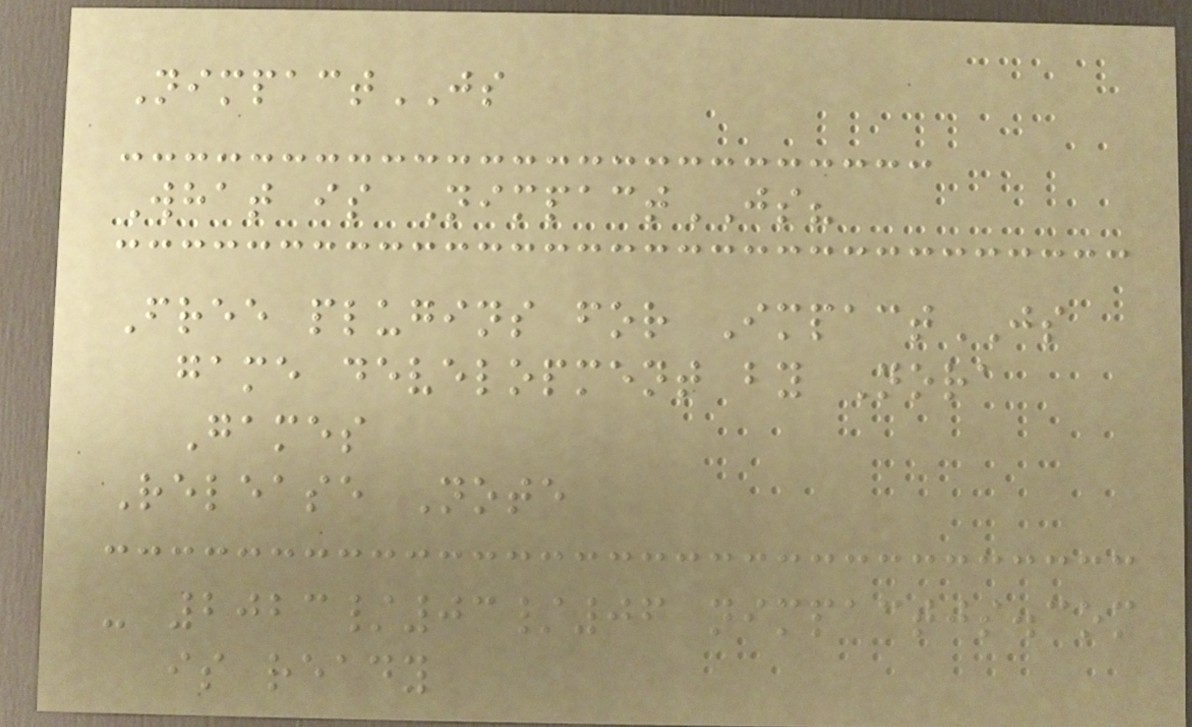NimpactJS
What is NimpactJS?
Free plugins for ImpactJS
game development by Nora
Games
Release Note
- 2023/03/06 nimpactjs.com
is ready
